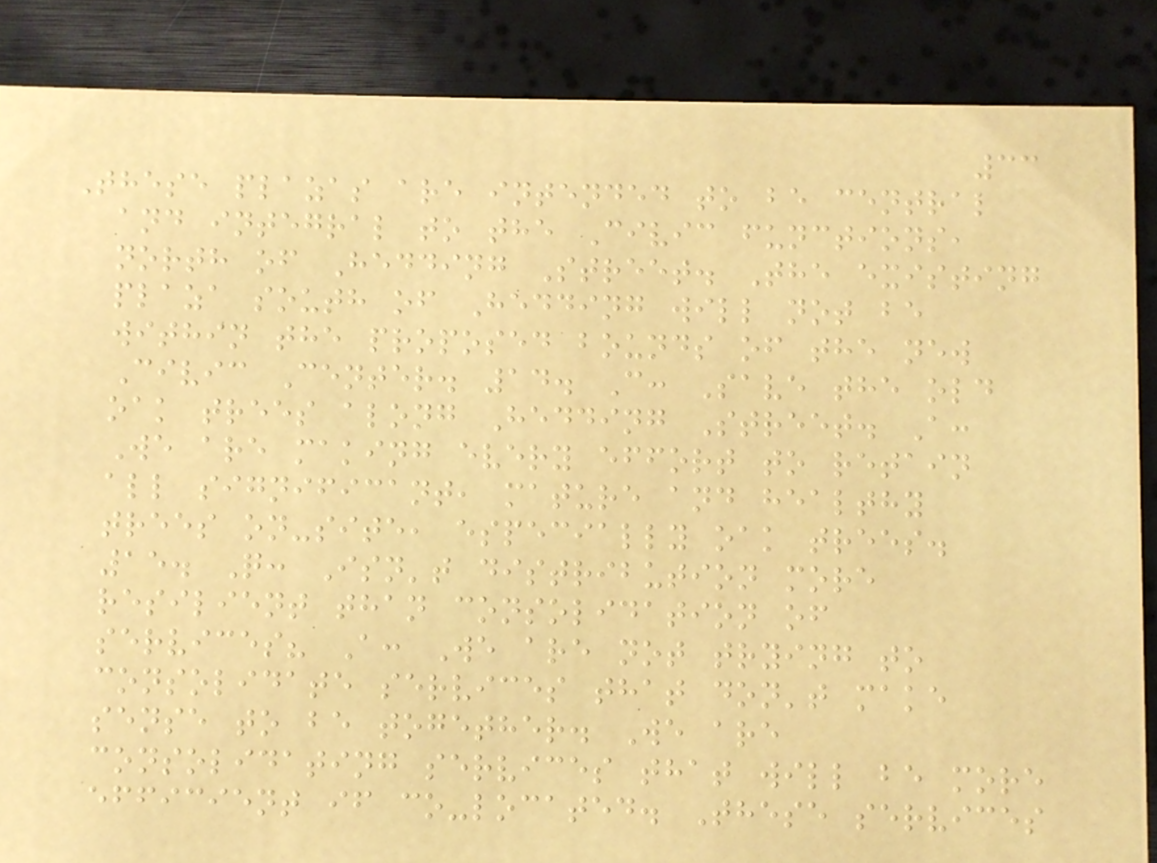33
These plazas are intended to be central
and integral to the Civic functions,
north of Hedding Street. The existing
plaza south of Hedding will not be
within the proposed bounds of the new
Civic Center. 14. C: Save the old
oak trees along Hedding Street. A:
We are making every effort to retain
all significant, mature and healthy
trees on-site, especially oak trees.
15. Q: Isn't distribution more
resilient than consolidation of
services? A: We are not trying to
consolidate services that don't make
sense to be together. We are
consolidating services that will be more
efficient if co-located. These services
